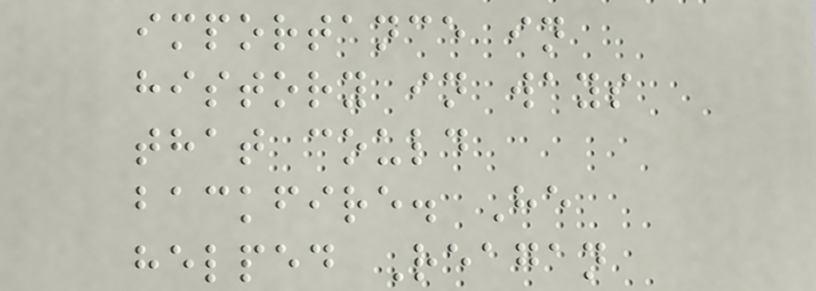importance in
history in ways
that could
backfire. He
helped Reagan
